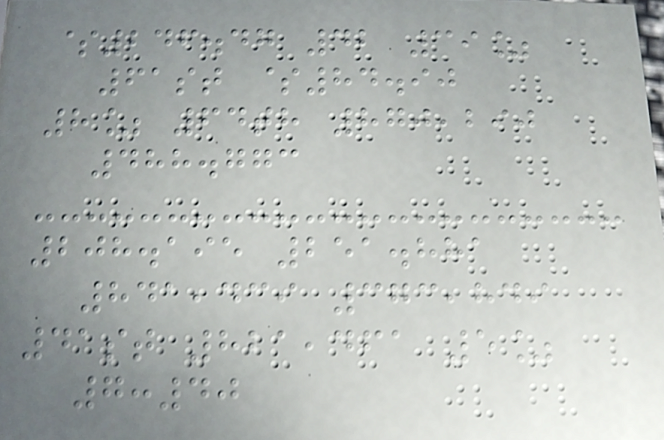$246.47 42 39%
61st $84.90
8% 64th 870,290
488.773
208.195 251.881
841,439 373,849
41st 821,461 5%
7:40
